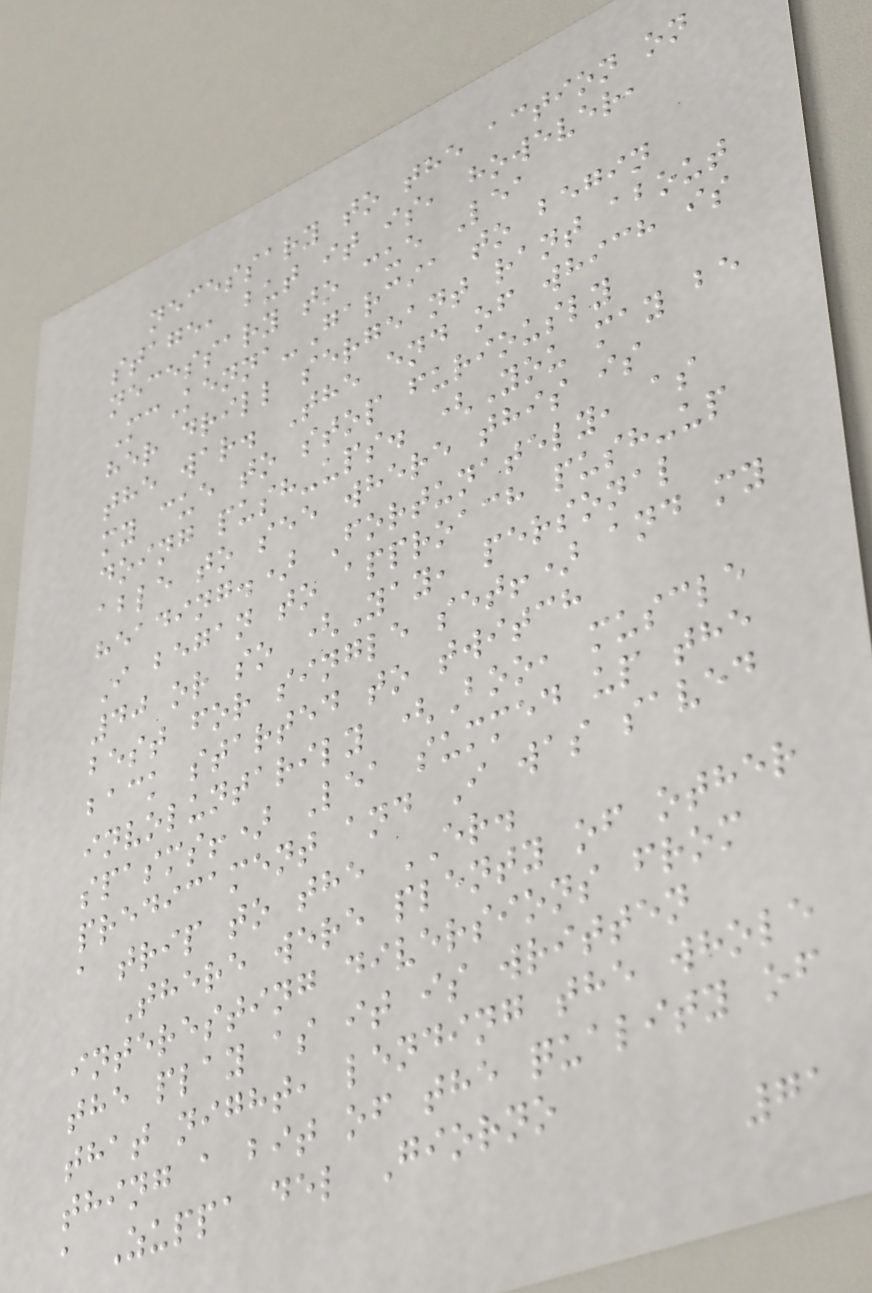necessary to the action on
stage, but it is, however,
necessary to cue Lea
McKenna-Garcia to begin
her drill sergeant rant about
the war. The end of which is
my cue to stop furiously
doing push-ups. (You may be
able to see where this is
heading.) Fortunately, as
I began to approach push-up
40 or so (Yay, personal
best for single set!) and my
back started to twitch
involuntarily (Boo, muscle
spasms!) Lea summed up the
predicament and I was saved
a trip to the ER.
There were plenty of other
interesting diversions from
the play as it is written
that night, lending the whole
thing a bit of the quality of
a Zuppa del Giorno
71
